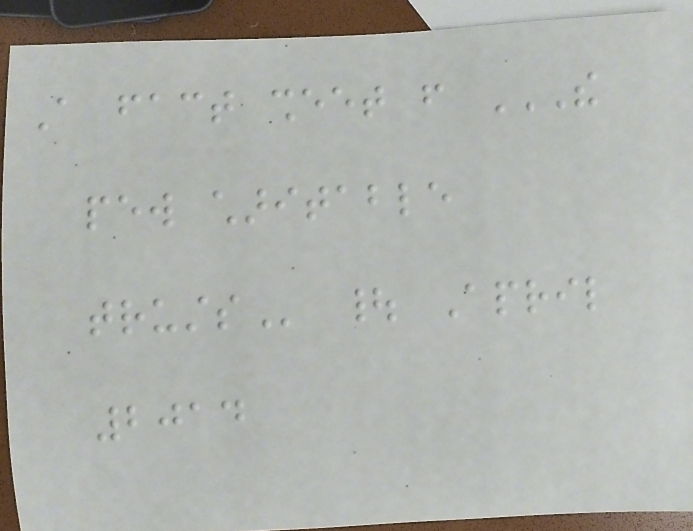A fact sheet from THE
PEW CHARITABLE
TRUSTS | April
2014
